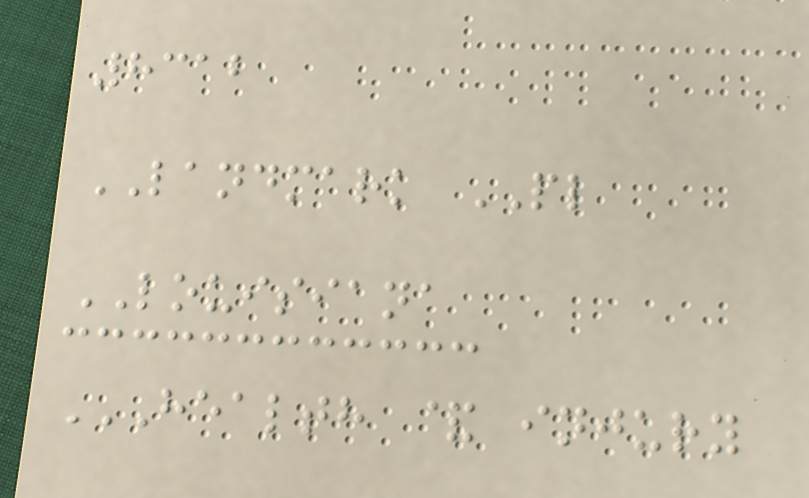8312
LANDMARK PL
LOUISIANA
HEALTH & INJURY
